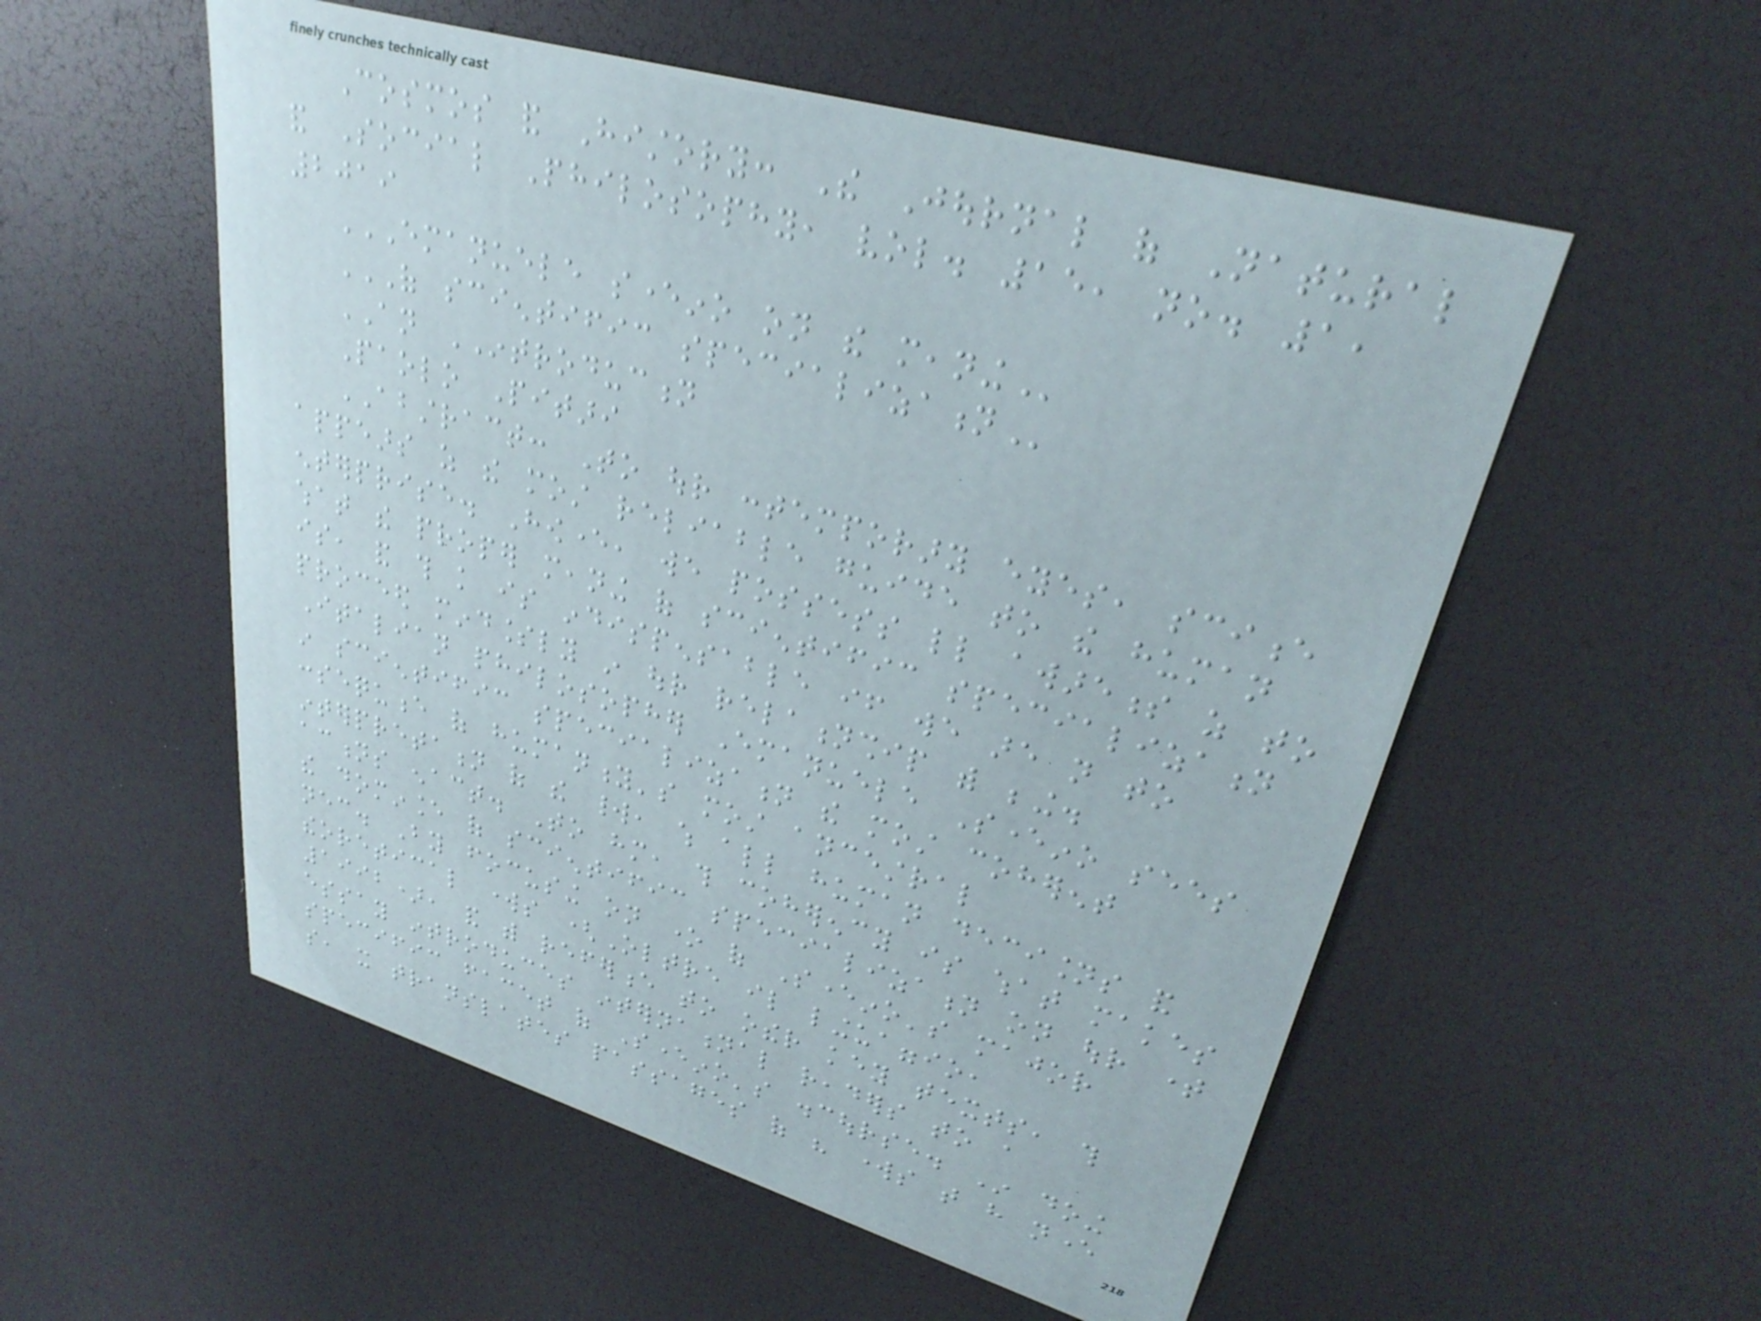Cosmos and History: The Journal of Natural
and Social Philosophy, vol. 15, no. 1,
2019
EMANUELE SEVERINO ON THE MEANING
OF SCIENTIFIC SPECIALIZATION
AN INTRODUCTION
Paolo Pitari
ABSTRACT: To our contemporary eyes, science
appears as the most reliable guide to the human
enterprise. However, we possess little awareness as to
what the proper meaning of scientific specialization
is, and this knowledge is indispensable if we are not to
proceed mindlessly in our relationship with being.
Italian philosopher Emanuele Severino sees
in scientific specialization the most coherent
consequence of humanity's most ancestral
interpretation of the world, which all human decisions and
actions enact. To him, this coherency is what makes
the dominance of scientific specialization on our time
necessary. By focusing on one of Severino's major
theoretical works (Oltre il linguaggio,
1992), and with reference to other key texts, this
essay introduces international readers to a
specific facet of Severino's discourse. In doing
so, it translates passages of his works that have never
